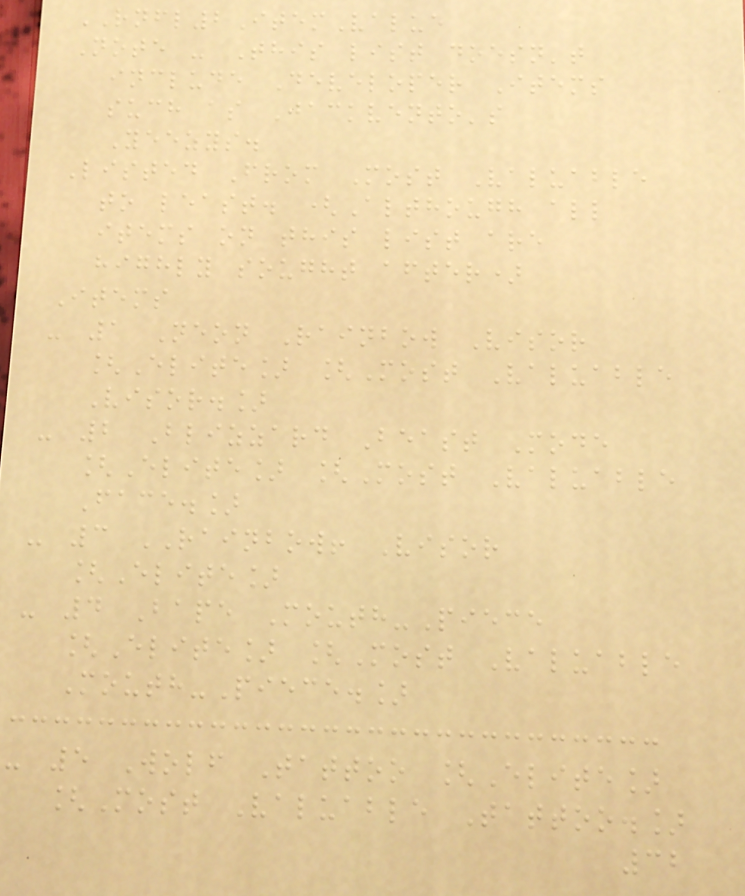RNFL2ItemValue
Note - This list doesn't
include Developer Items
such as Jackvento's
Yeezys.
Listed From Most Valuable
to least. (Although all
items on this list are
highly sought after)
Items
- 1 Neon Rainbow Visor
[Elite] [Most Valuable
Visor.]
- 2 Blizzard Beast Mode
[Elite] [Most Valuable
Face.]
- 3 RAINBOW! Visor
[Elite]
- 4 Bape Mouth-Piece
[Elite] [Most Valuable
Mouth-Piece.]
- 5 Wolf Tattoo [Elite]
[Most Valuable Tattoo.]
32
